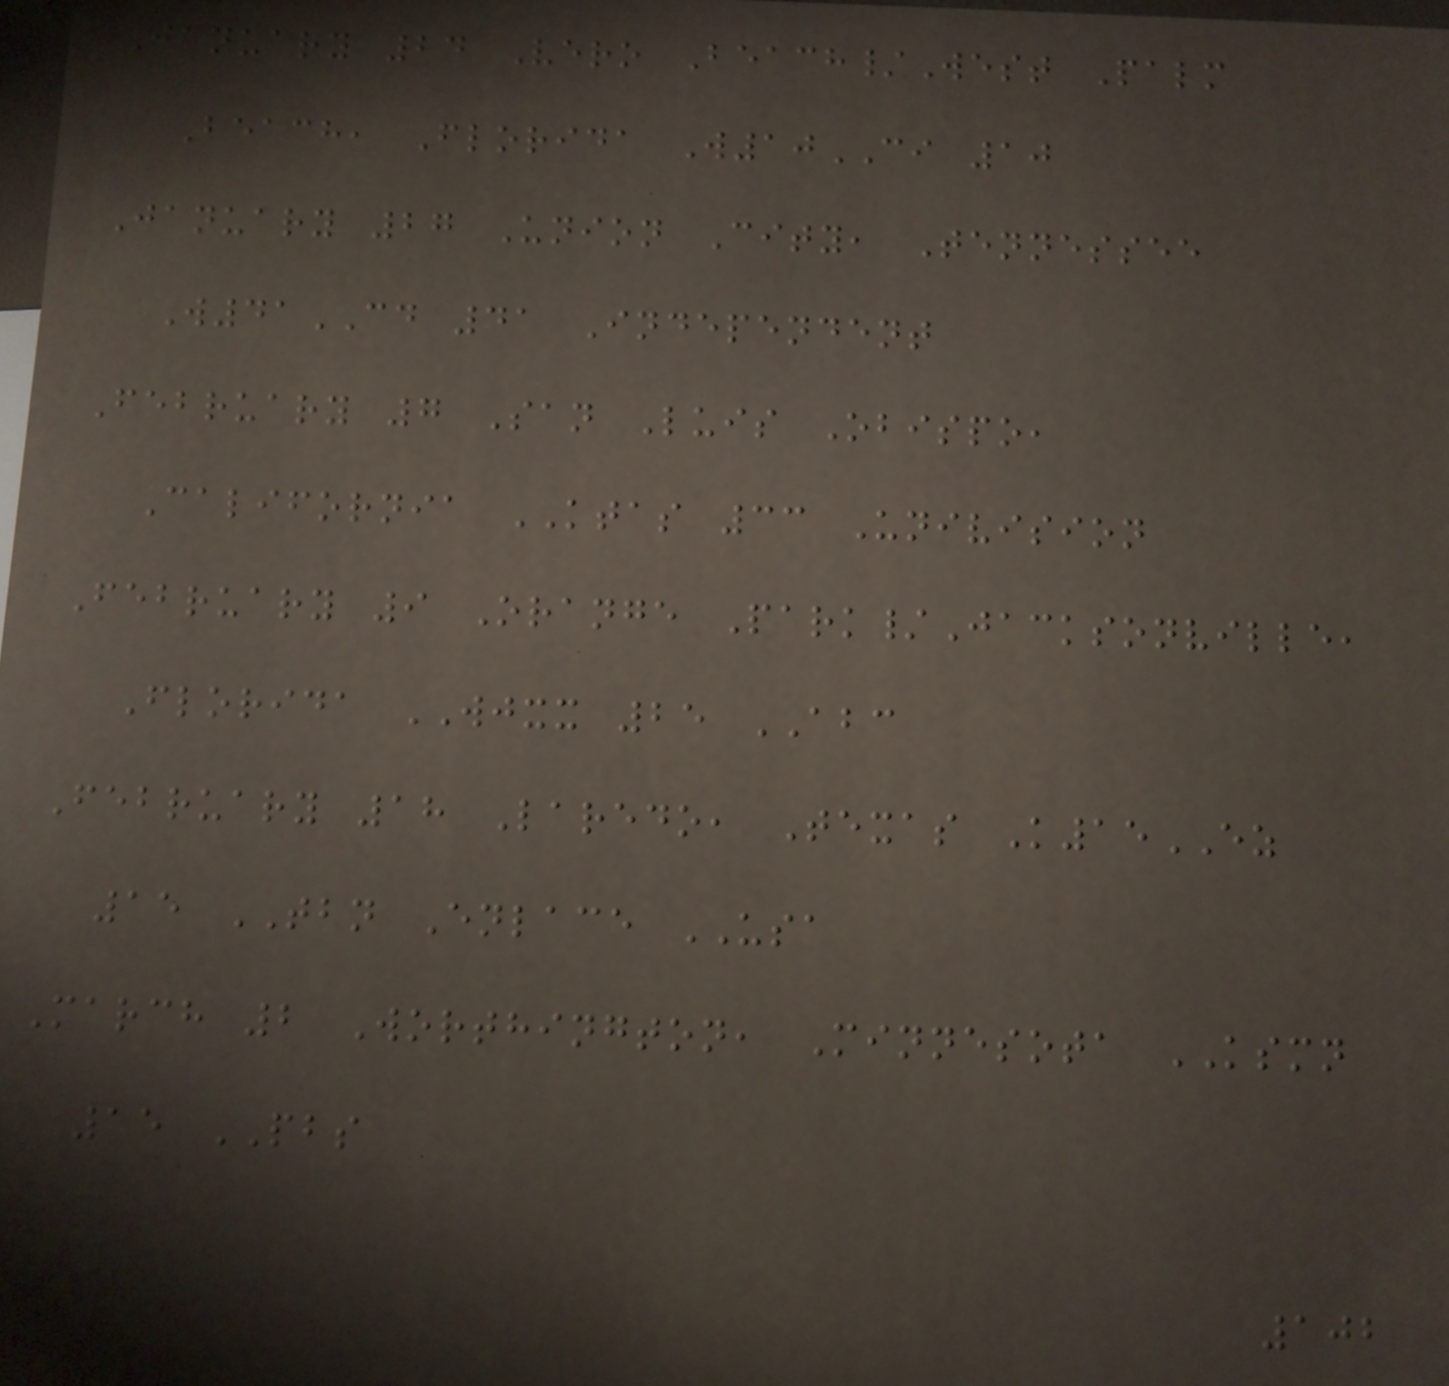January 24 Vero Beach/West Palm
Beach, Florida W10CI 10
January 27 Union City, Tennessee
W41CD 41 Independent
February 7 San Luis Obispo,
California KTAS 33 Univision
February 9 Orange Park/Jacksonville,
Florida WJXX 25 ABC
February 18 Laredo, Texas K15EZ
15 TBN Enlace USA
March 2 Worthington, Minnesota KSMN
15 PBS
102
